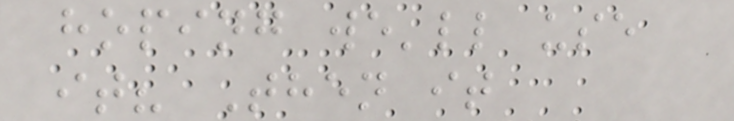hoping we'll use
it? Then it
